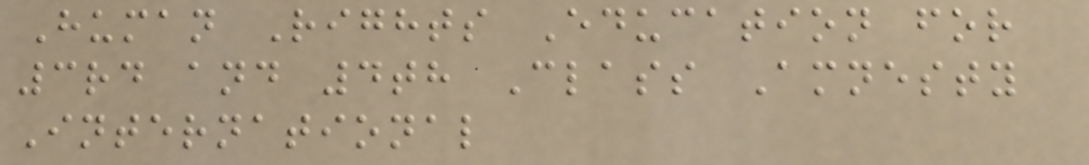Human Rights Education for
3rd and 4th Class Amnesty
International
